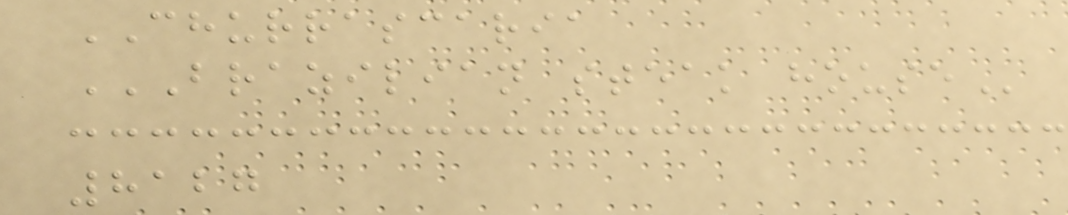CHURRASCARIA
BRAZILIAN STEAK HOUSE
8127
